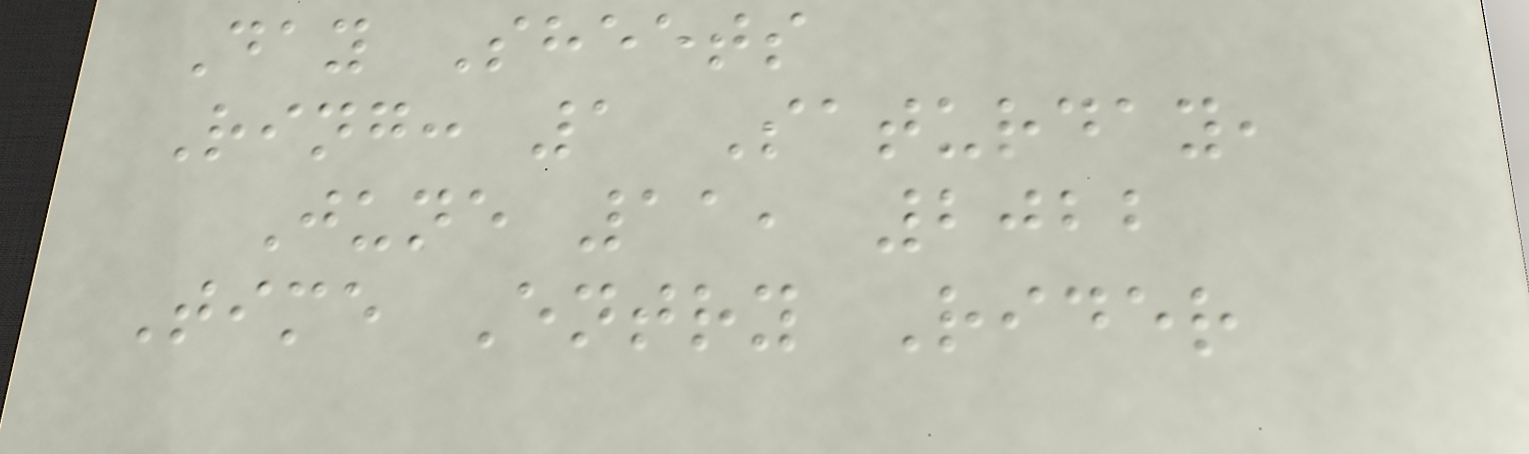Day Sheets
Ring: 1 Saturday,
June 11, 2022
Time Entry Rider
